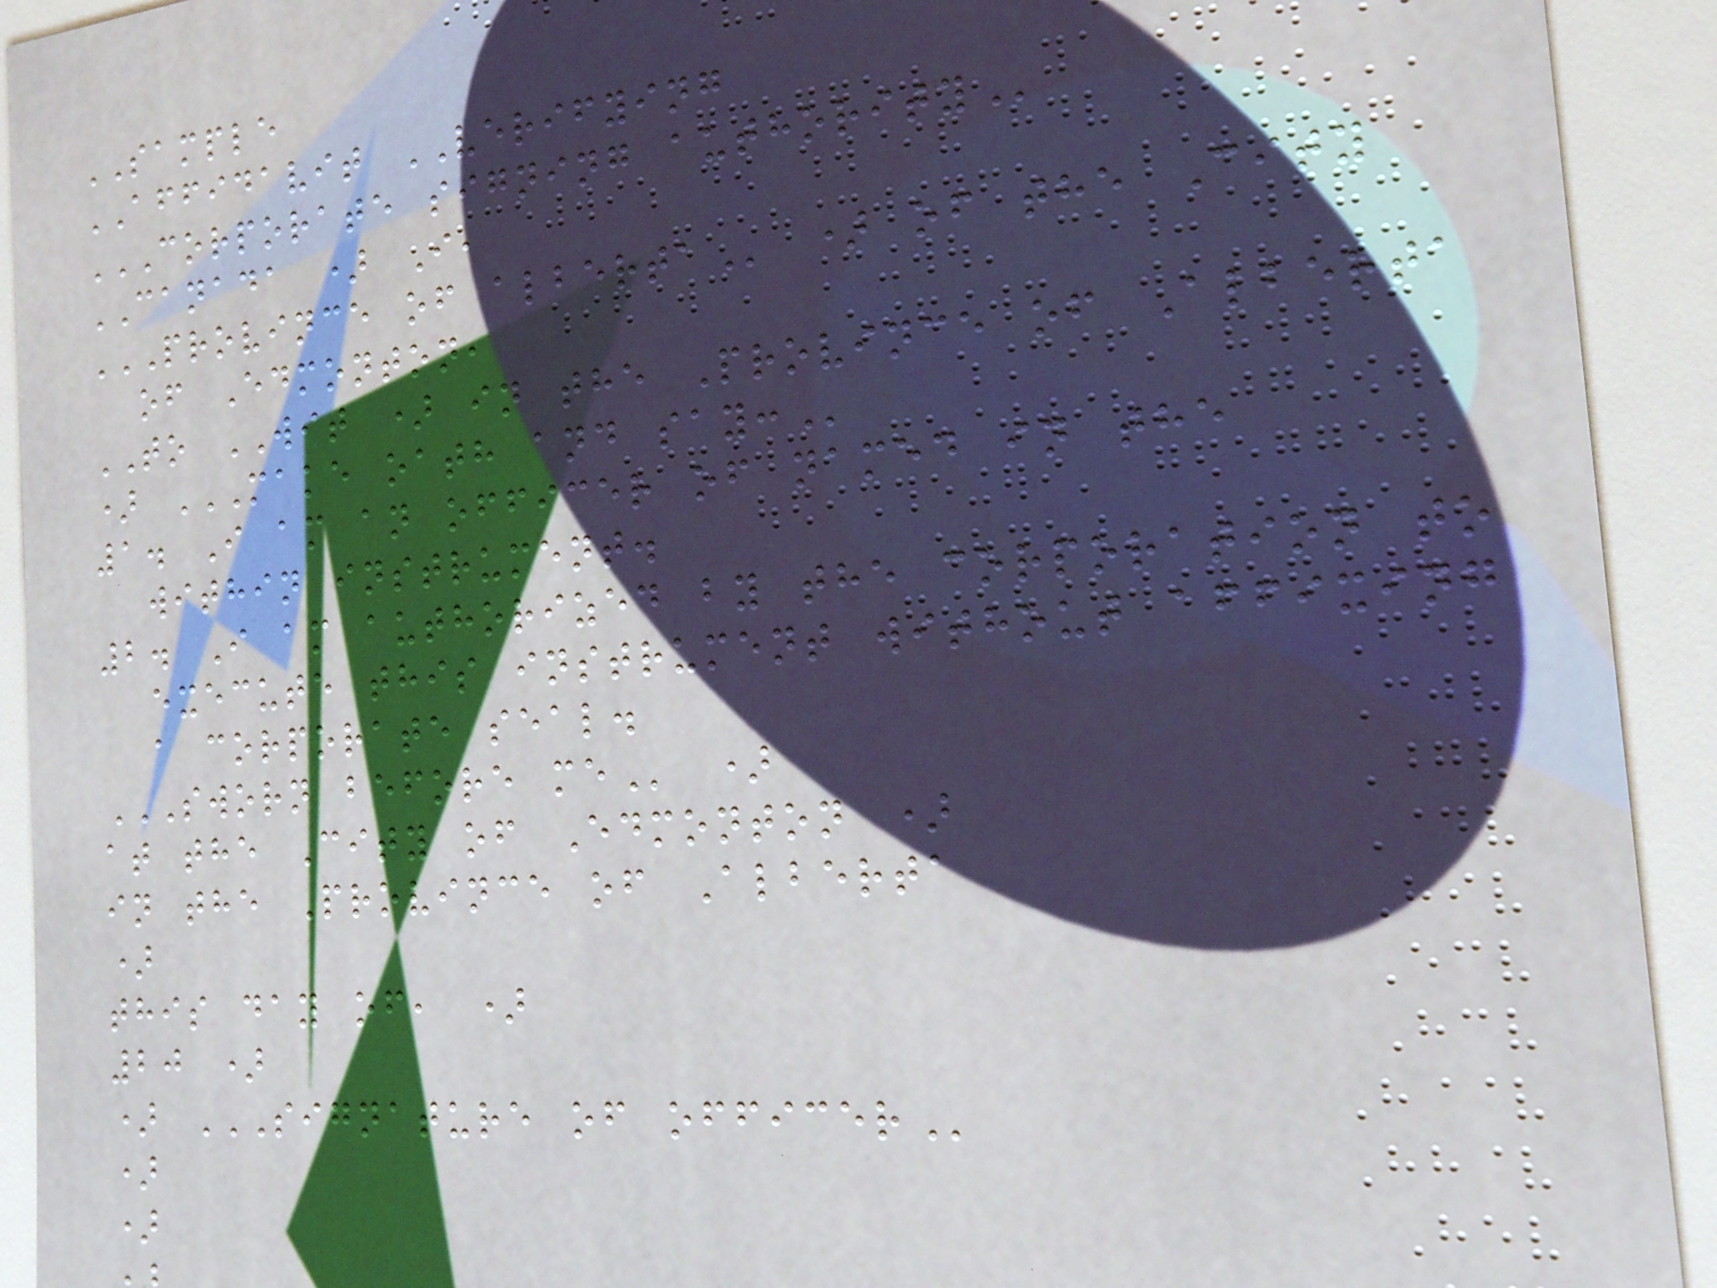SAMPLE
AFFIDAVIT VERIFYING
CORPORATE SIGNING AUTHORITY
CANADA ) I,
PROVINCE OF ALBERTA ) of the City
of Edmonton,
TO WIT ) in the Province of Alberta
) MAKE OATH AND SAY:
1. I am an officer of named in the
within instrument.
2. I am authorized by the corporation to
execute this instrument without affixing
a corporate seal.
SWORN BEFORE ME )
at the City of Edmonton )
in the Province of Alberta
)
this day of, )
20 )
) SIGNATURE OF OFFICER
)
)
